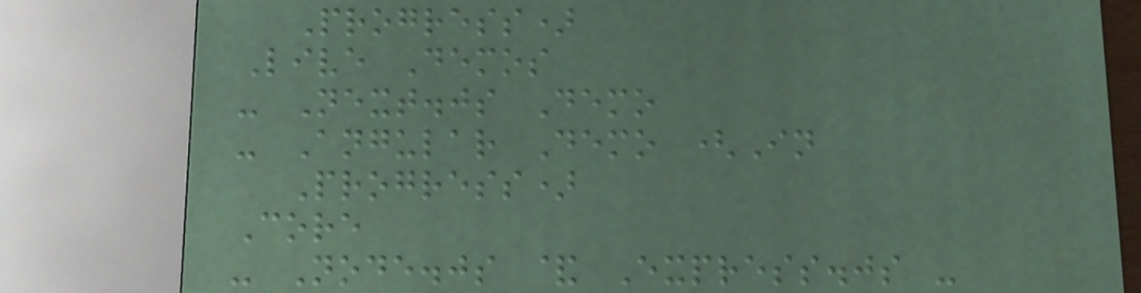Progress)
Live Demos
- Next.js Demo
- Angular Demo (In
Progress)
Core
- Node.js & Express.js -
